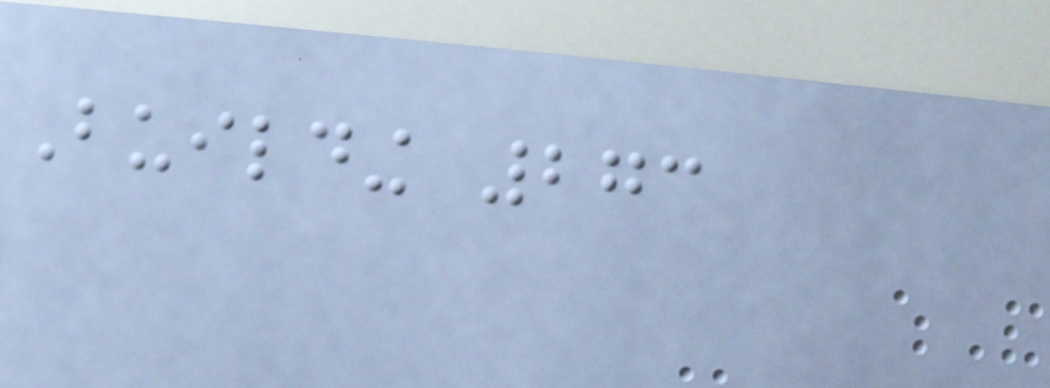Building 273
